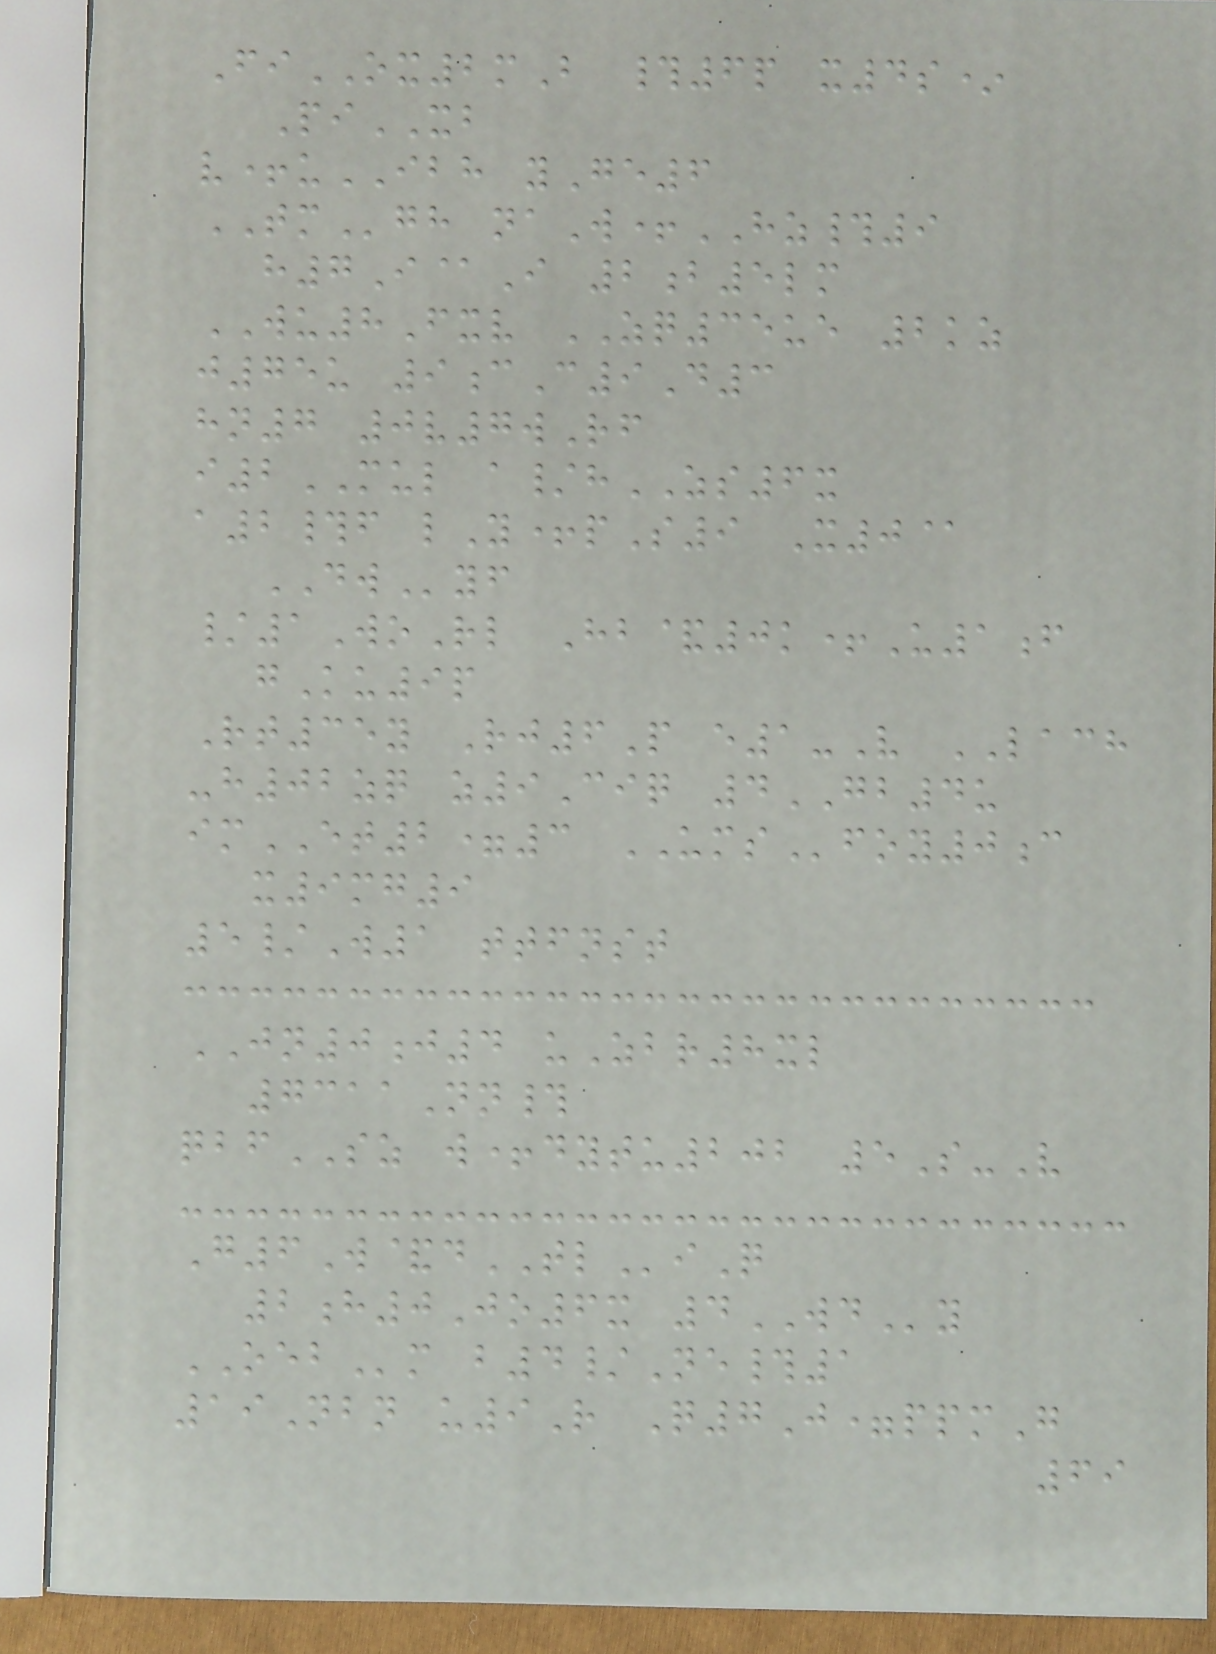FiOX2mB #6p x4s*
PiXB
v+uIBH yGe6
TMgh naW+HZ#9
h7I@I 2b5lm
WU8Fxv ZQ35ue 2kz
j75u 9cC9D3
hn7 0v7wRf
i2MUL a/hZS6x
a2#f lY+pS9 X0@
DWyf
/1WoRl Hb&0k+U1f
gKu9p
Rt35y Rj6P e1-V LACH
-h02zq z9Ciq 4GB4u
imET2=3 UMSfoy0c
x9mg9
5/W1 ttfnst
JN0j4 uZbr8xl
7311Nn#
qbfSZ w+dytu202 5S-V
G6W&dTLiQ
2h0Jo6x 4WDy
OEBm b4/Ne#1
19Nbn u9R Q7J=ppmG
69
